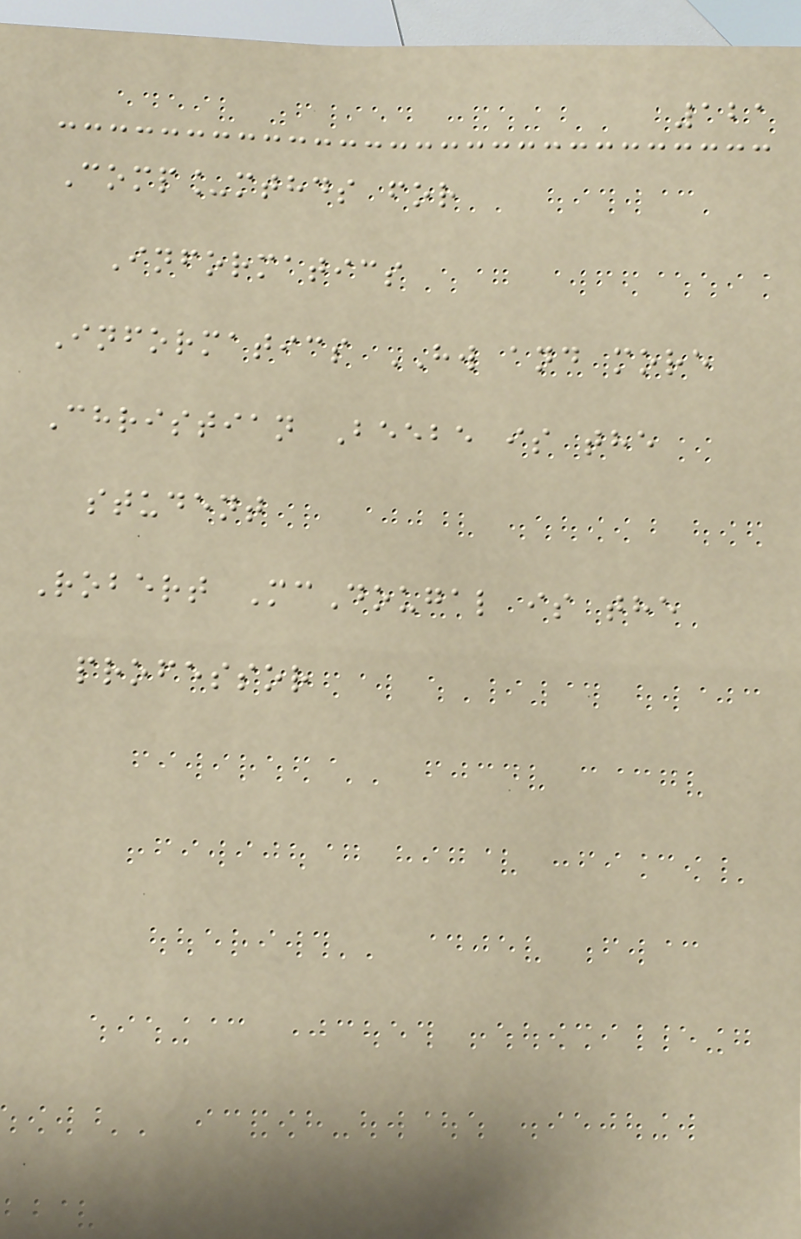121
Comp_mthds for
Informatics
Informatics HW and more
Christian Beebe is the
student
Robert McDougal is the
professor
